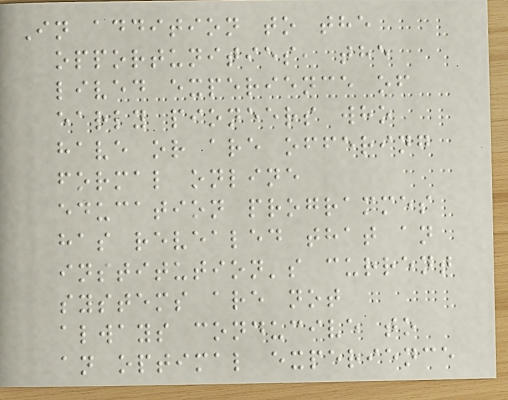In addition to the
opportunities, the
lived experience of
early pioneers who
have or are offering
formal online
education programmes
has revealed that an
institution's current
systems are not
always conducive to
an optimal experience
